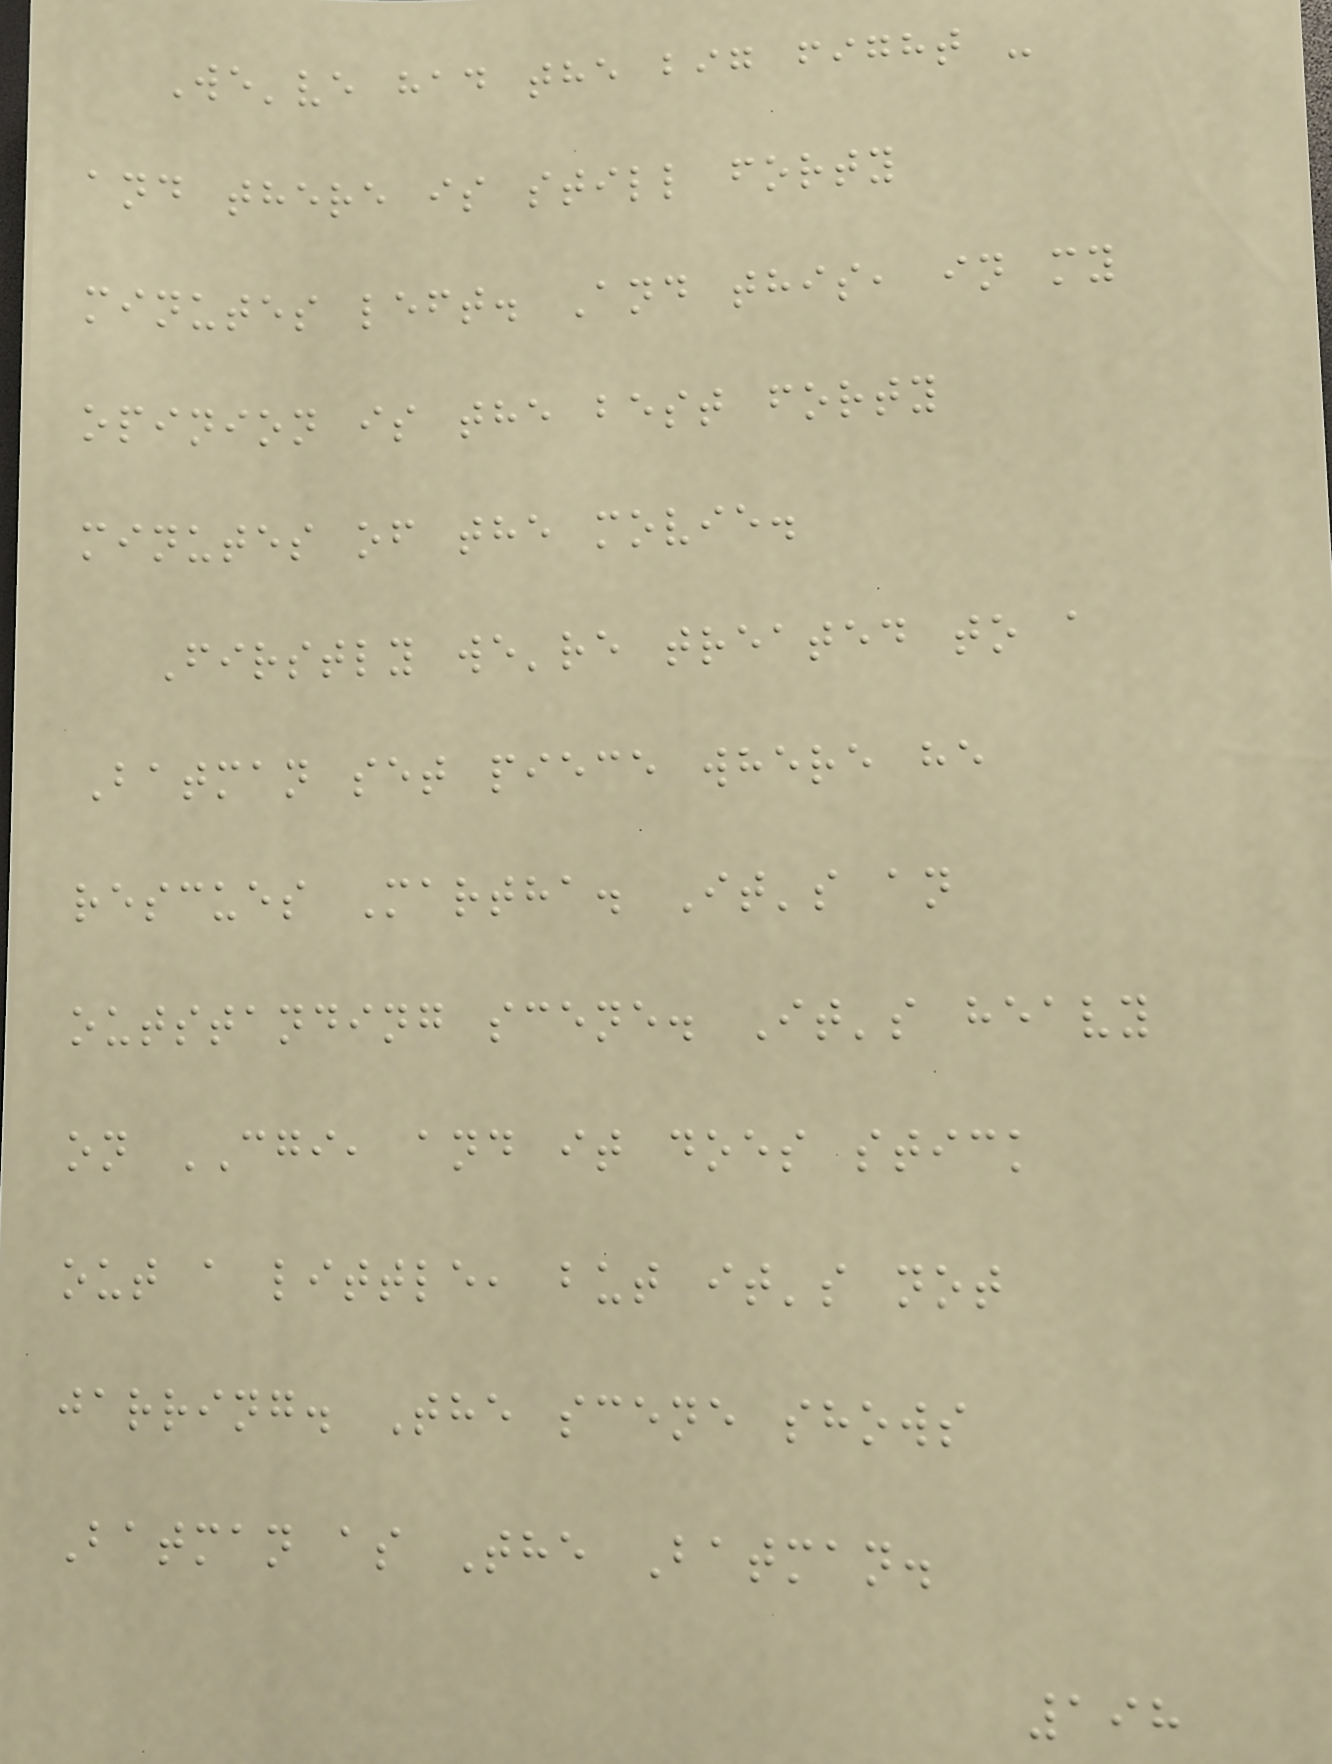We've had the big fight -
and there is still forty
minutes left. And this, in my
opinion is the best forty
minutes of the movie.
Firstly we're treated to a
Batman set piece where he
rescues Martha. It's an
outstanding scene. It's heavy
on CGI, and it does stick
out a little, but it's not
jarring. The scene shows
Batman as The Batman.
198
